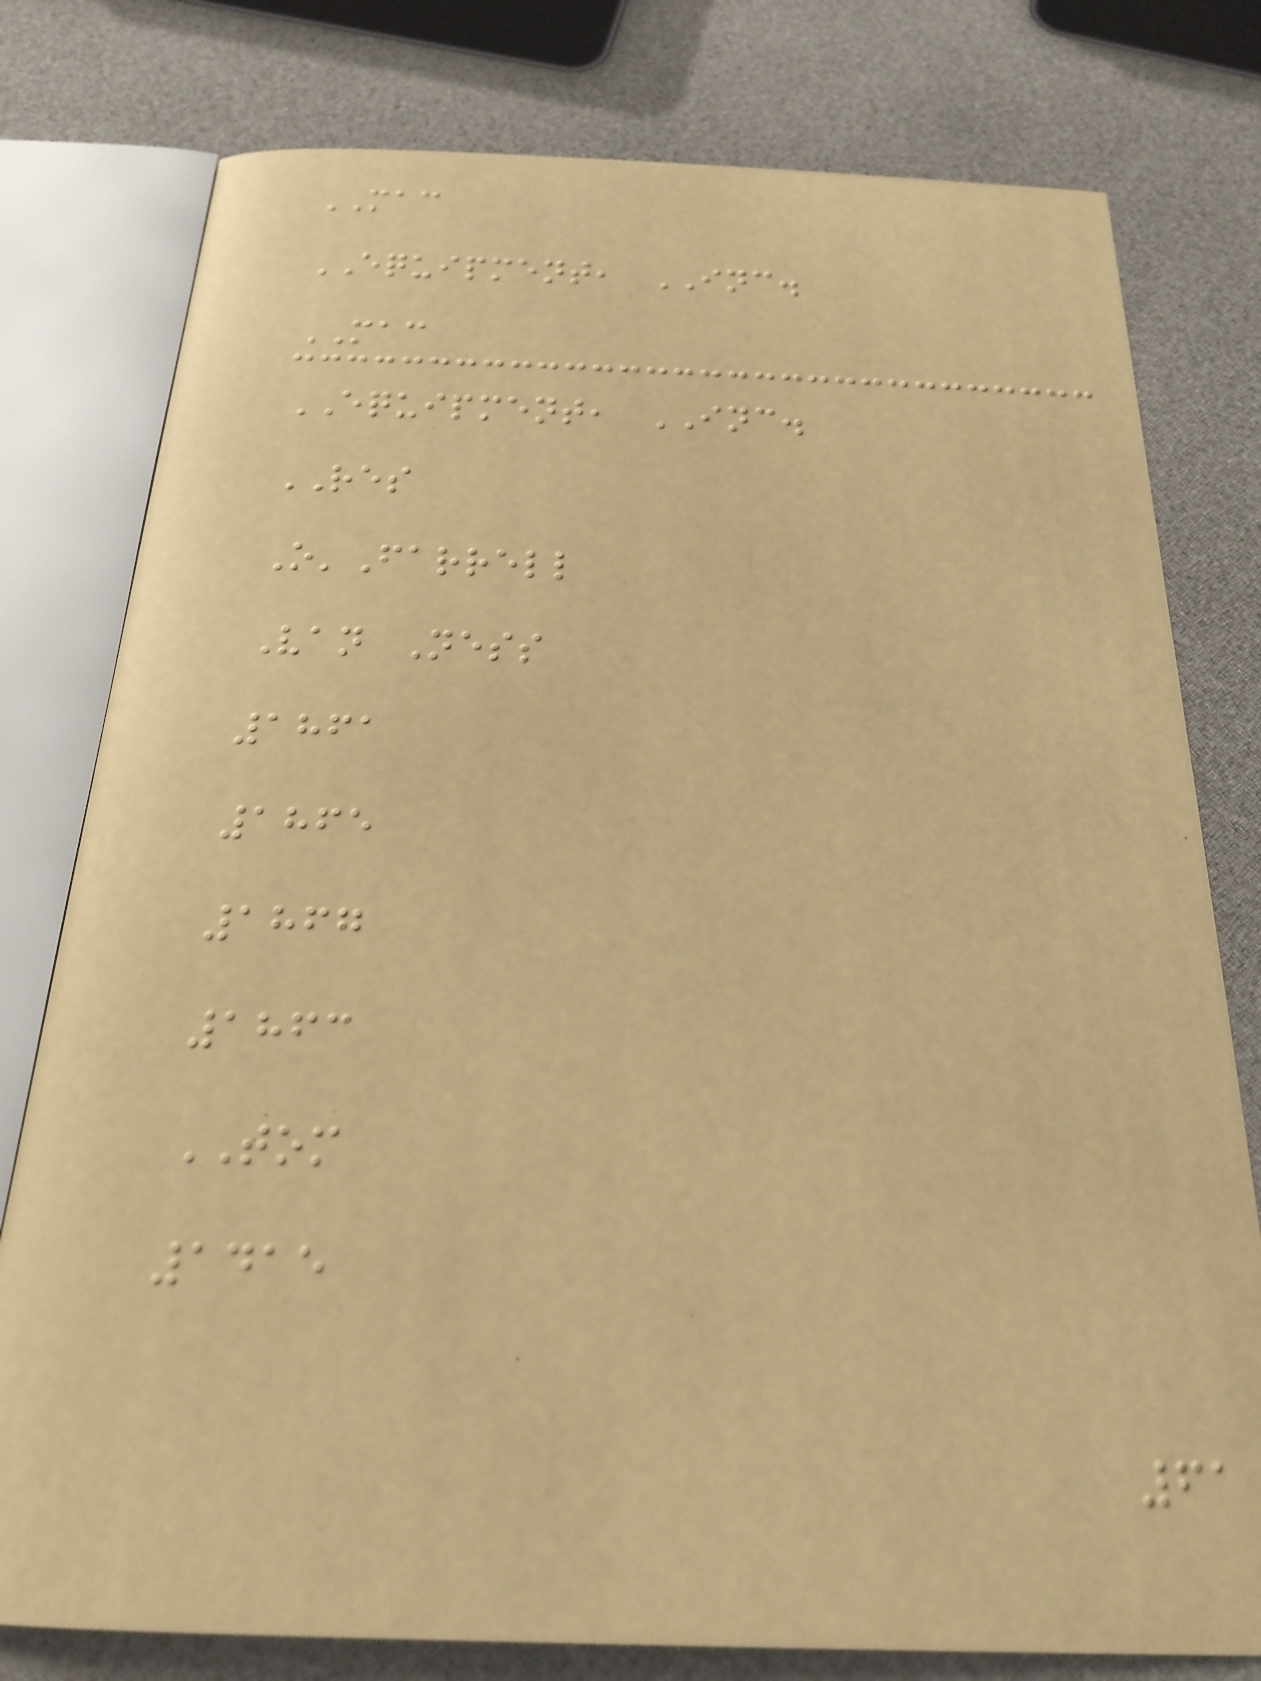MAC
EQUIPMENT, INC.
MAC
EQUIPMENT, INC.
RES
O'Farrell
Van Ness
1861
1865
1867
1863
TOM
1415
61
